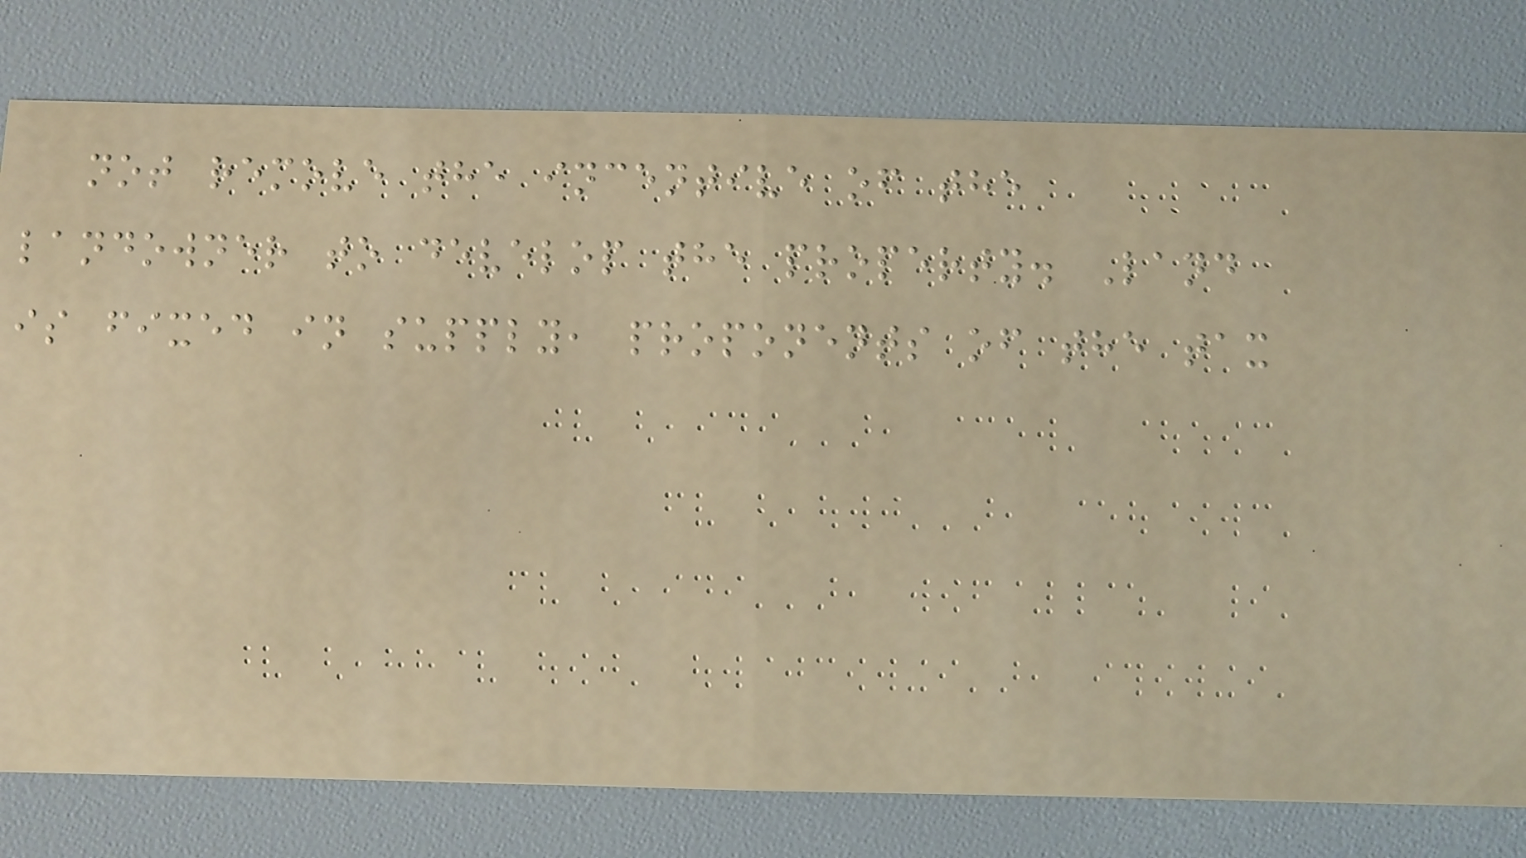not remove the incentive of the
landowner to develop the property. Land
is fixed in supply, proponents of the tax
